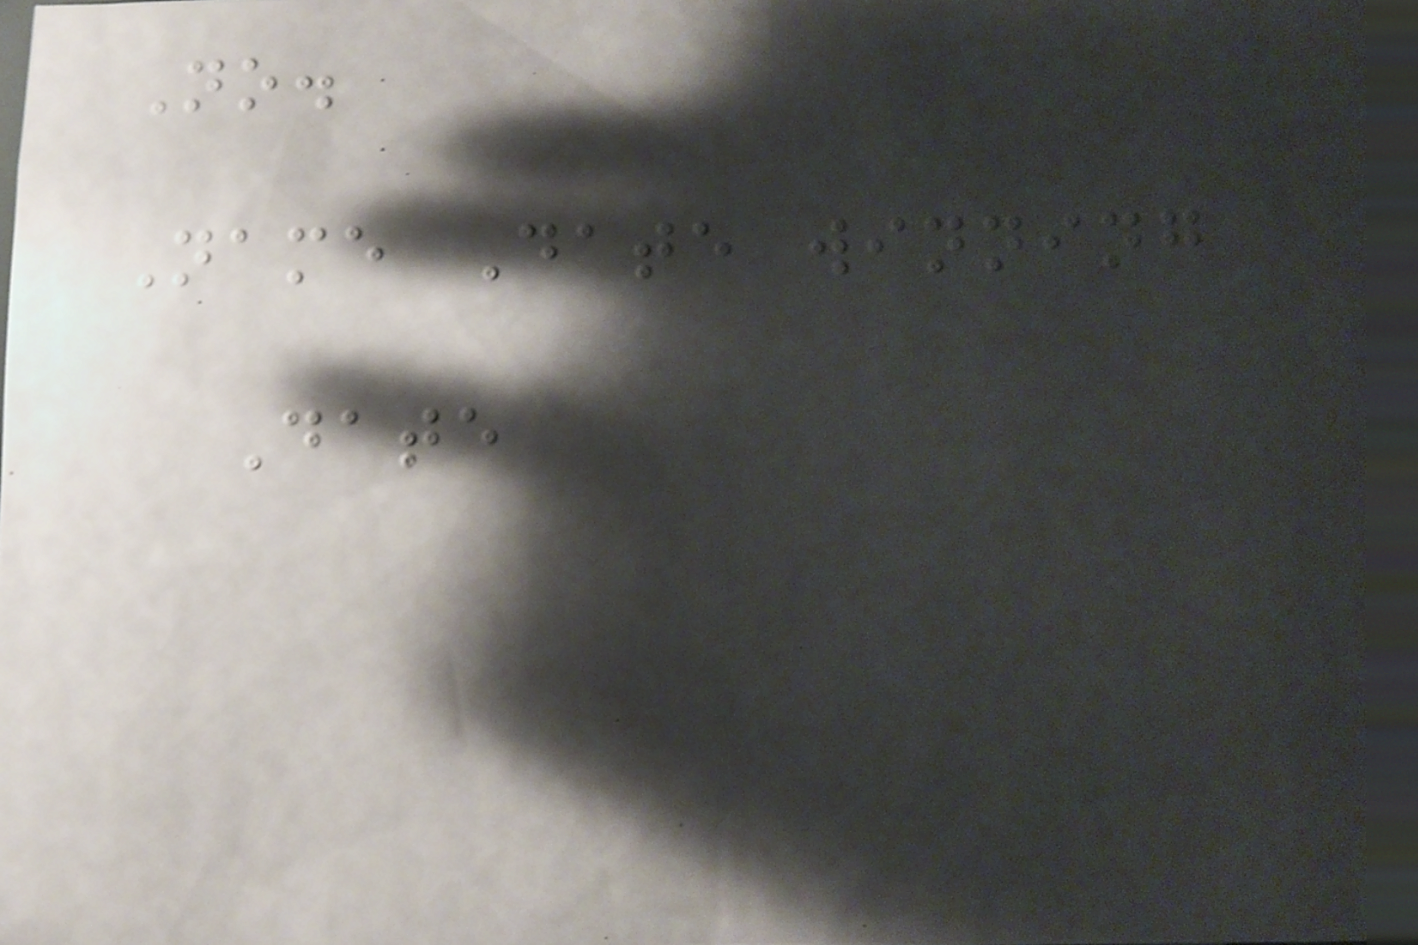No.
Name Date winning
Date
